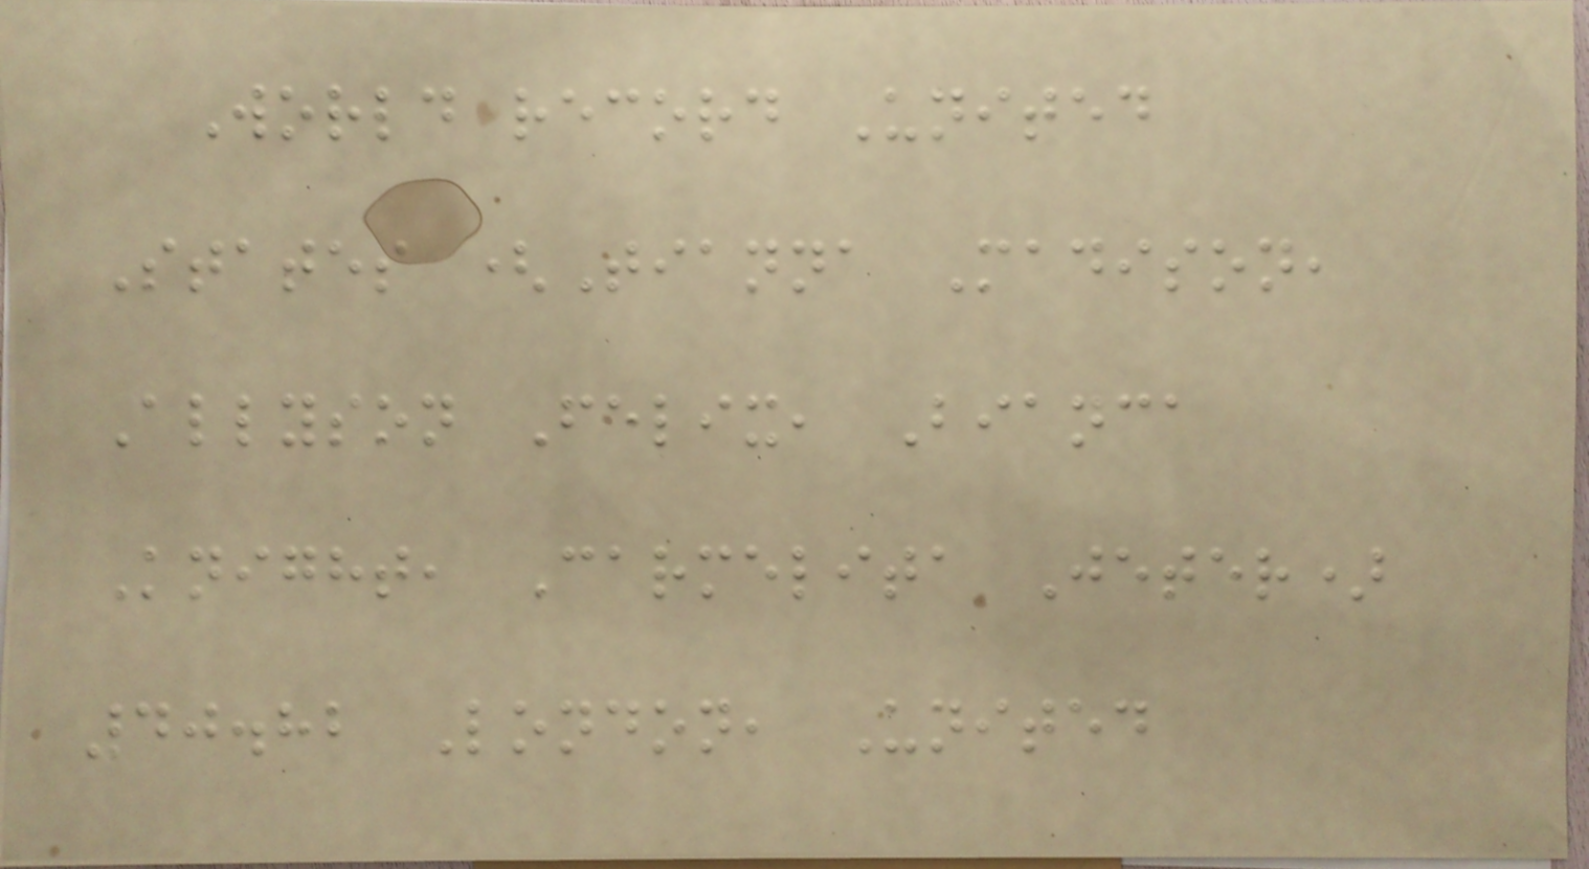World record United
States (Tianna Madison,
Allyson Felix, Bianca
Knight, Carmelita Jeter)
40.82 London, United
